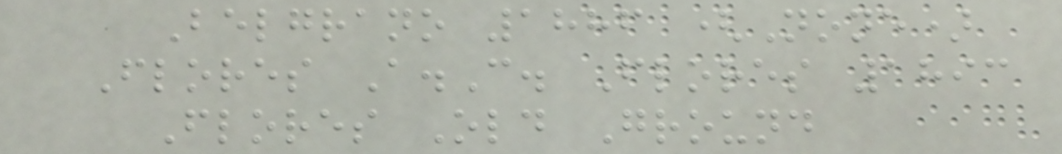Belgrano 1886 (None)
Flores A.C. Flores 1893
Flores Old Ground
